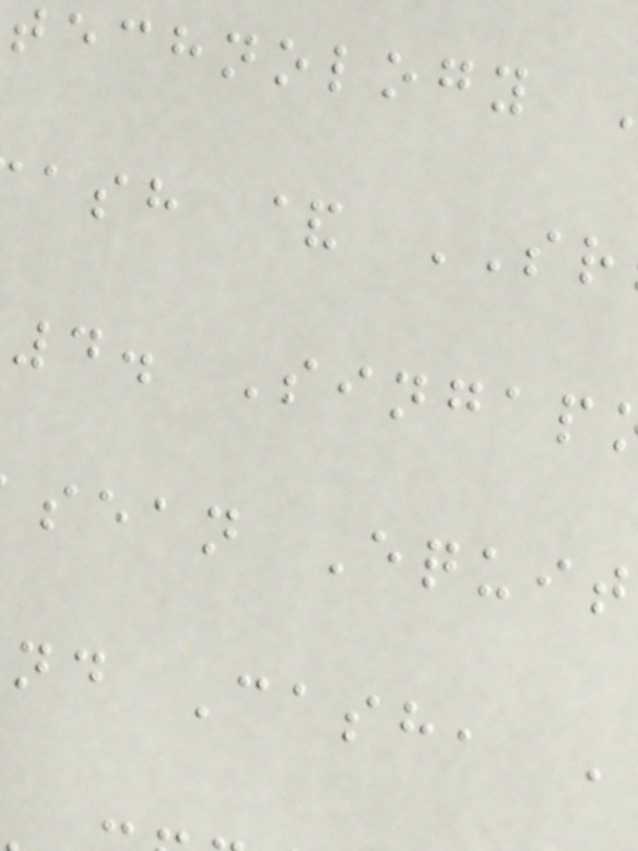technology
ash & SR
4. Singap
sean Equit
nd Cash,
